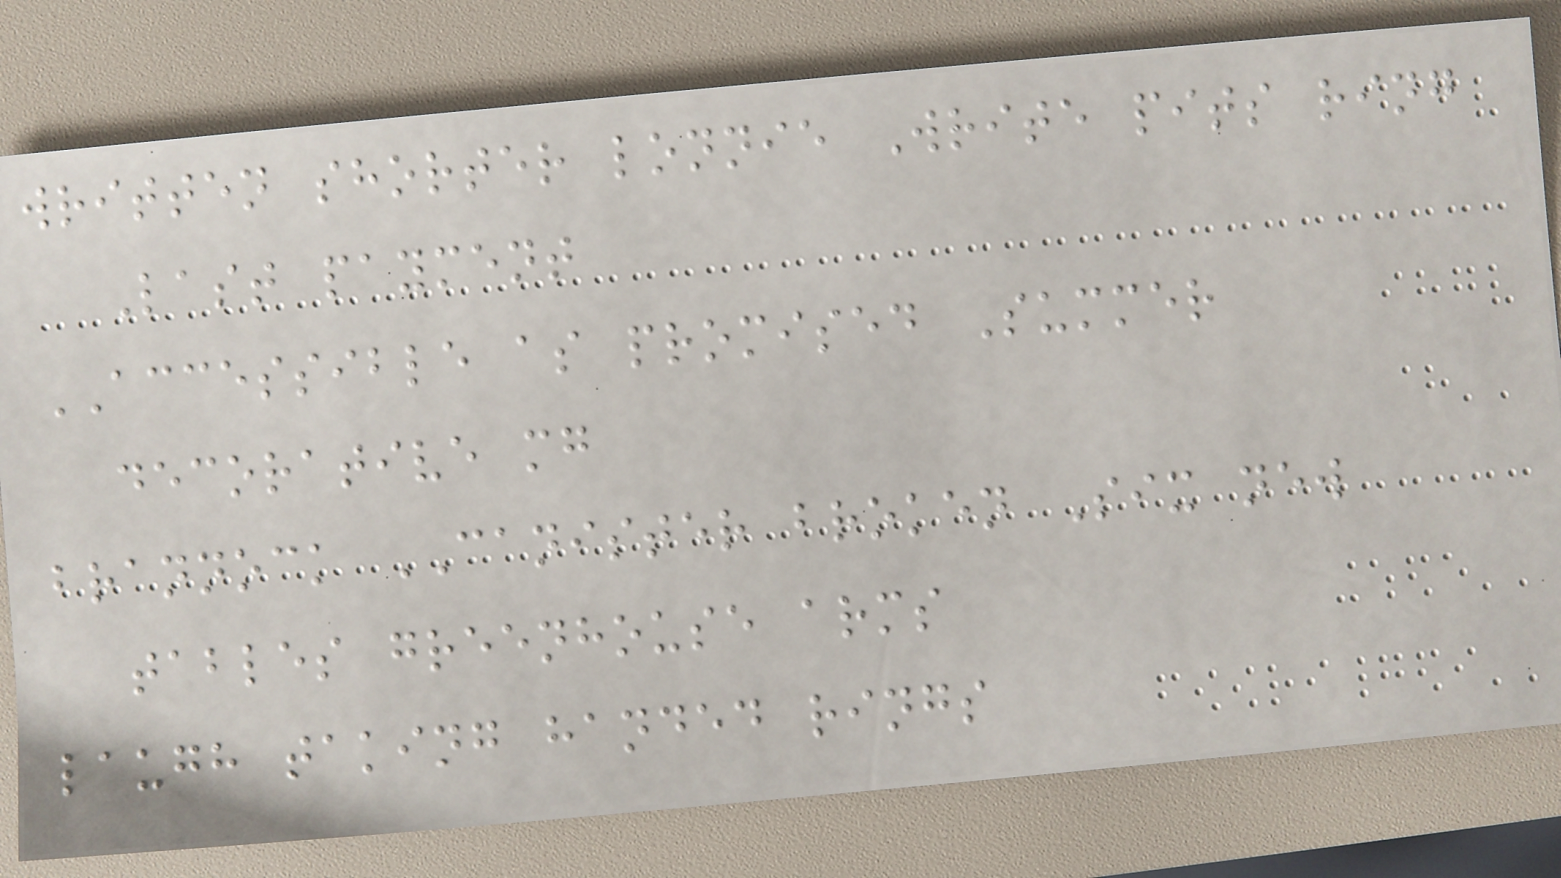written shorter lonnie Write pits ring
Last payment
ACCESSIBLE as promised Summer
decorative mg
brannock CANISTER broken Six new
tables greenhouse arms
laugh taking handed rings
